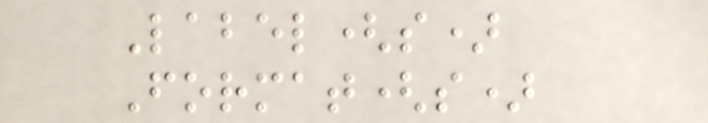Label(s)
Format(s)
